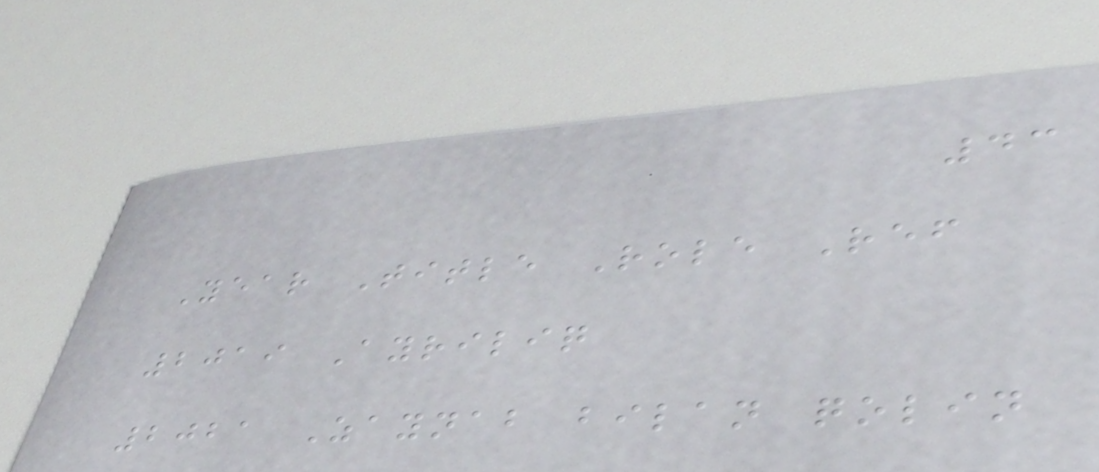43
Year Title Role Ref
2019 Ayriliq
2021 Zaynab bilan qolin
